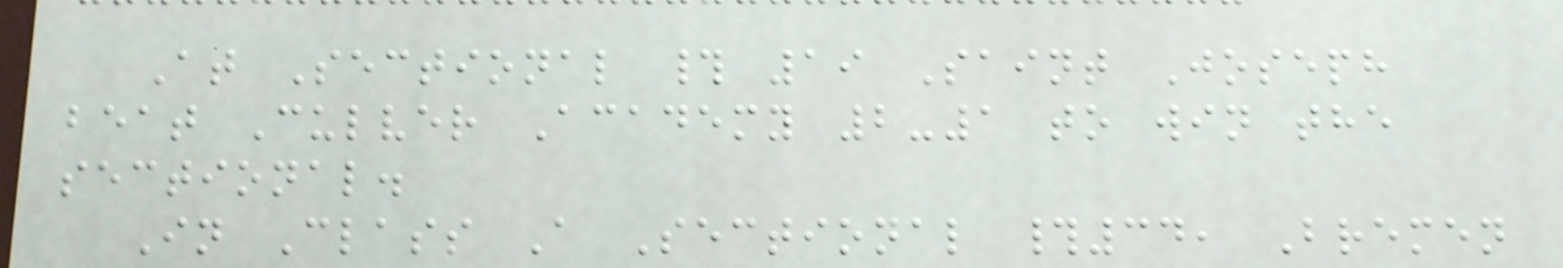At Sectional # 19 Saint Joseph
beat Culver Academy 2-1 to win the
sectional.
In Class A Sectional #34, Bremen
